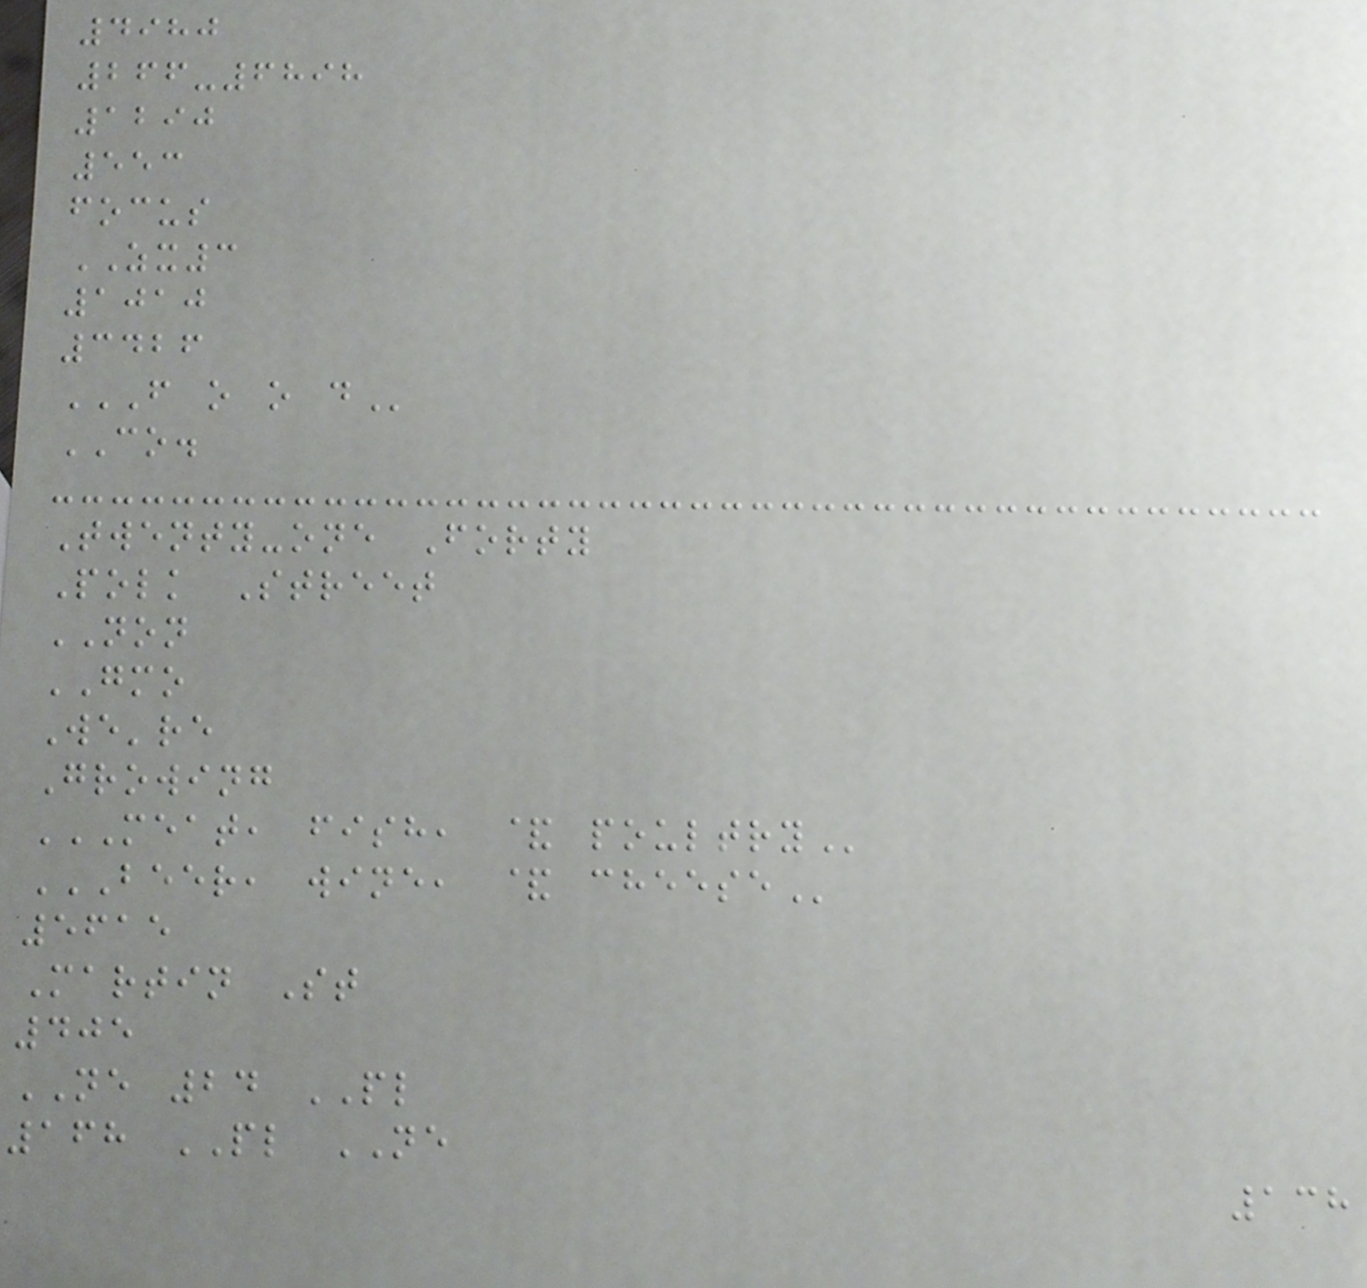4980
266-6898
1290
553
focus
ZX3
1010
3426
F O O D
CO.
Twenty-one Forty
Polk Street
NON
GMO
We're
Growing
MEAT, FISH, & POULTRY
BEER, WINE, & CHEESE
5615
Martin St
405
NE 24 PL
168 PL NE
138
